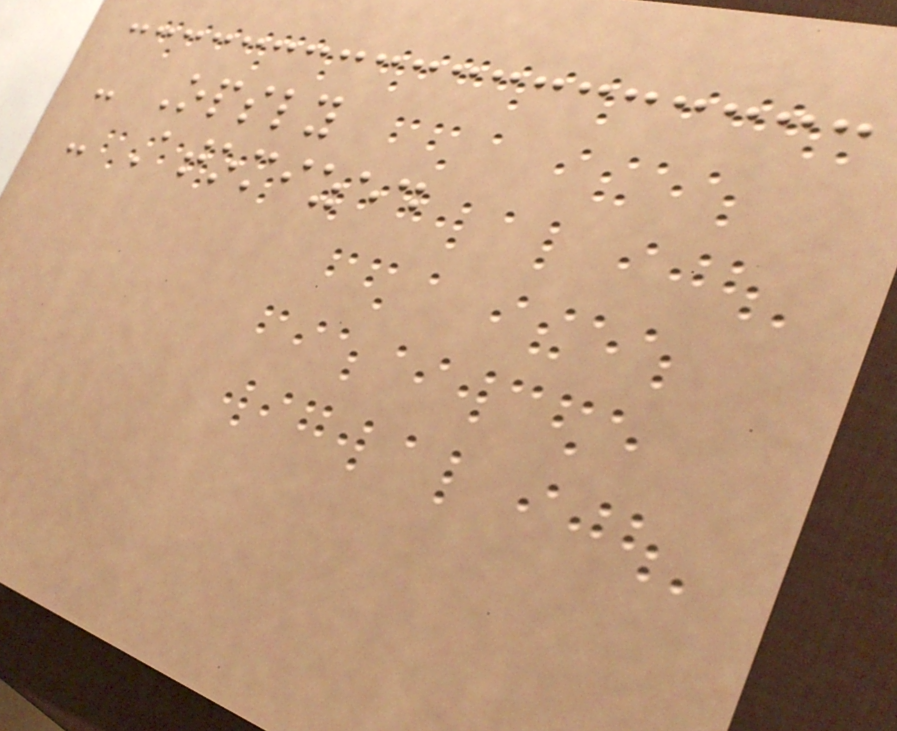- Opsly
- Atomized
